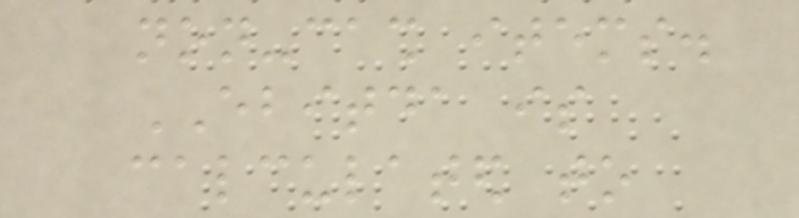non-cash items.
EBITDA is
calculated to
